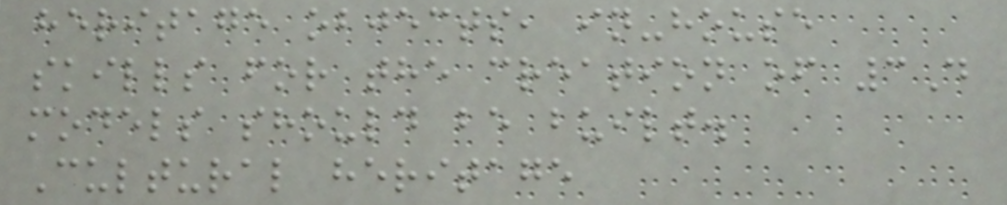heritage objects, in-house
skills for the creation of 3D
models should be built.
Cultural heritage
